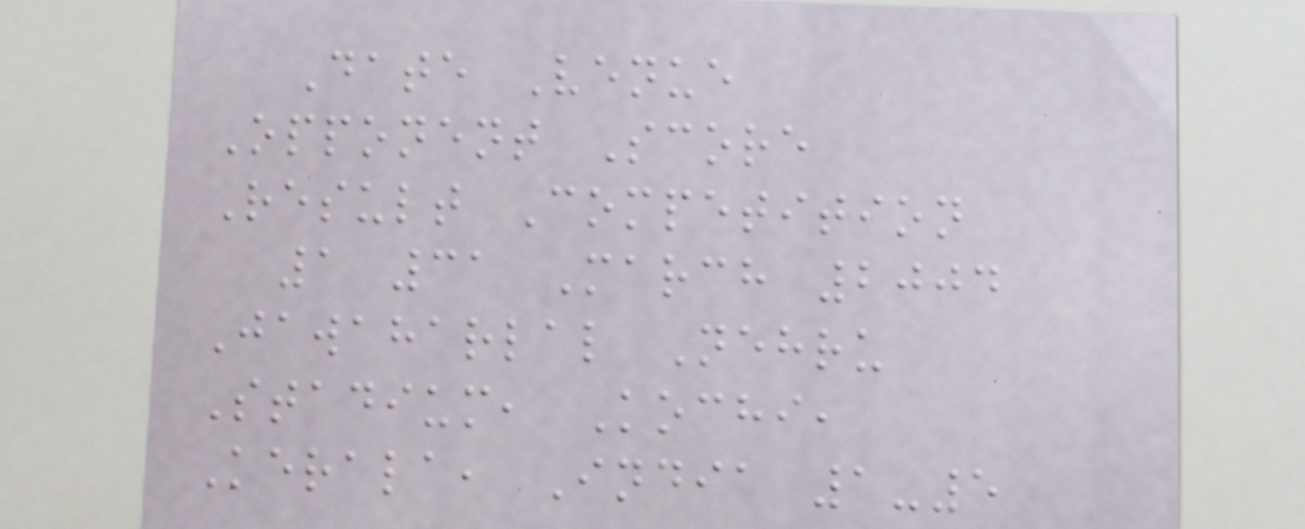Date Venue
Opponent Score
Result Competition
1 31 March 2004
Jawaharlal Nehru
Stadium, Kochi,
Kerala, India 1-5
